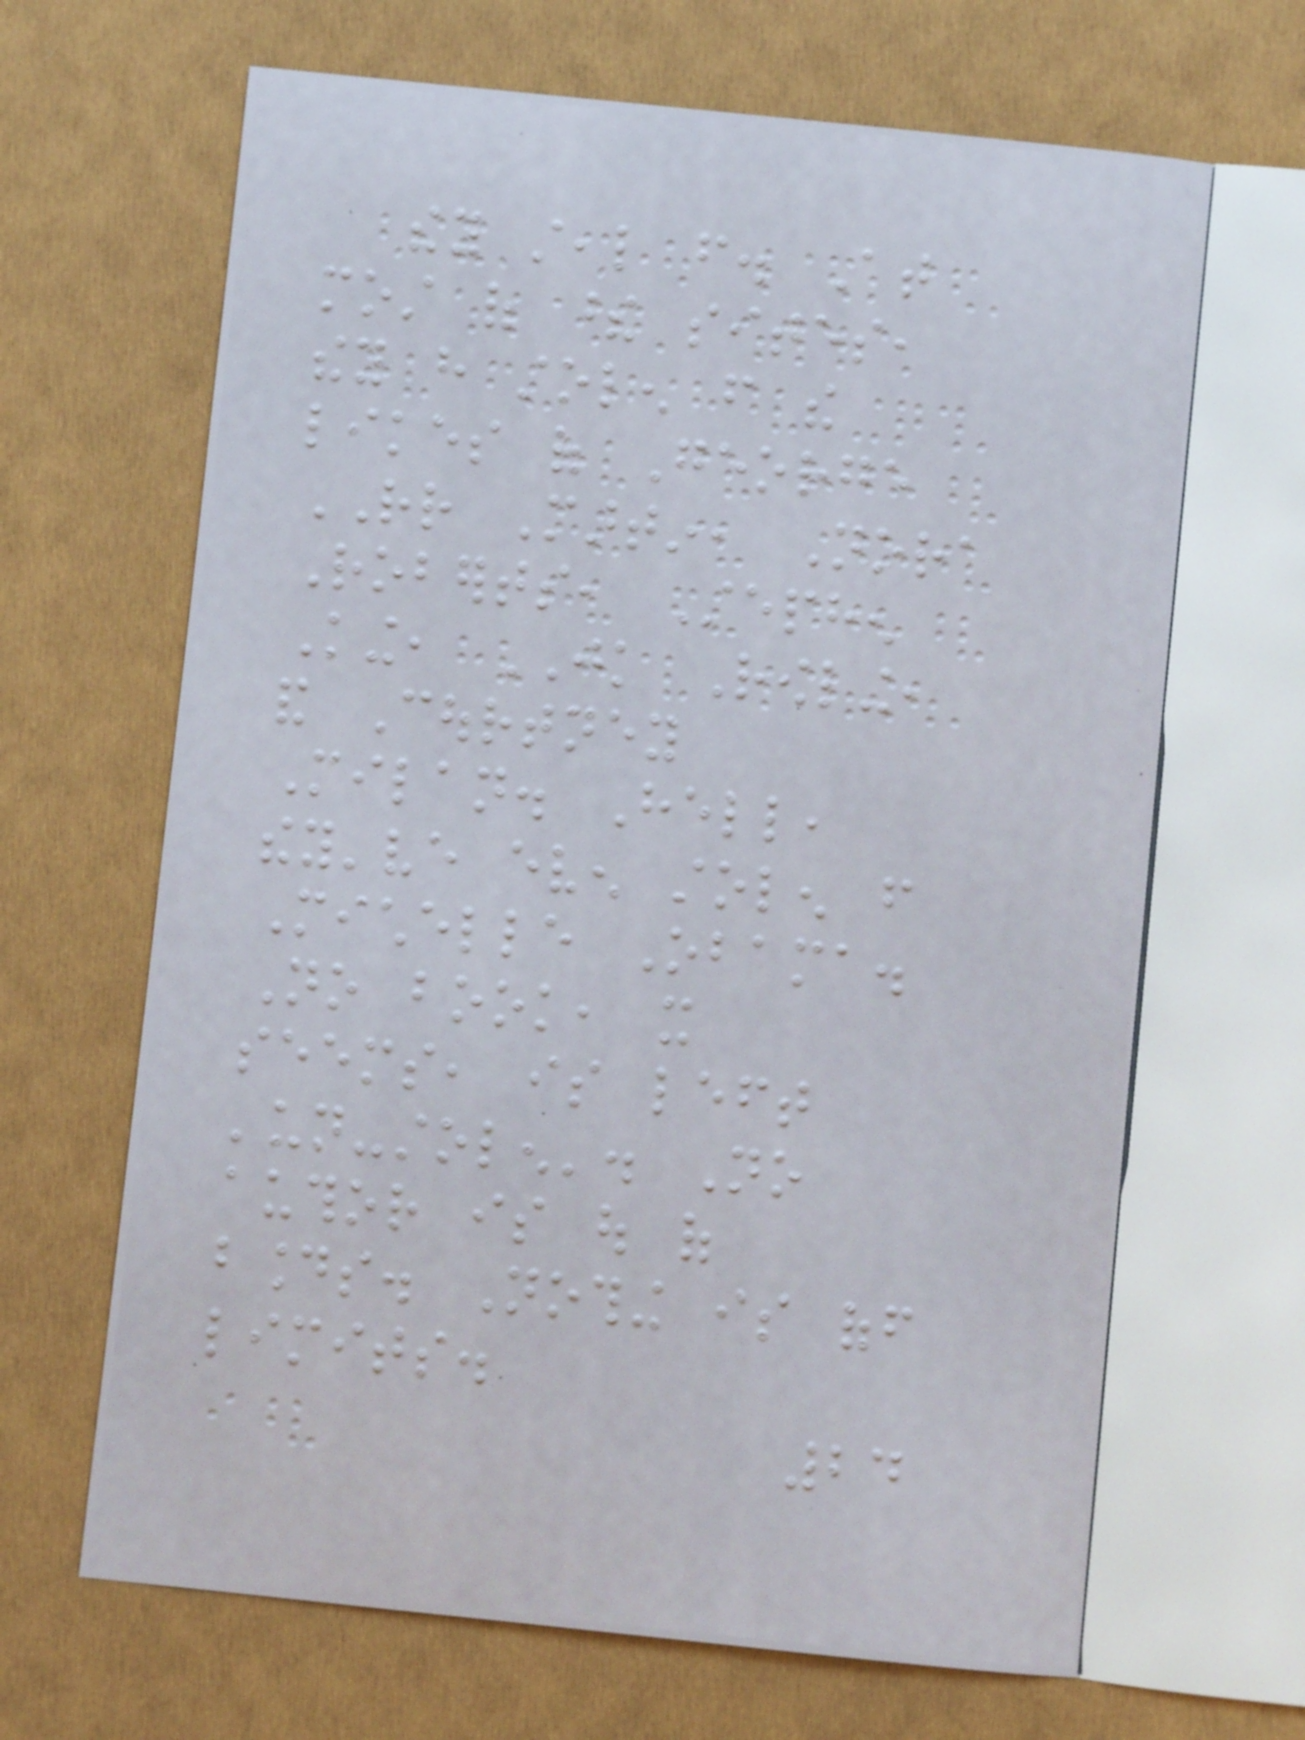they steal from. At
most of these sites,
they have stolen from the
likes of George
RR Martin, Nora
Roberts, Stephen
King, JK Rowling,
and Courtney
Milan. Hell,
they've even stolen from
Michelle Obama.
No book, it
seems, is left
'un-stolen'. No
author is out of
bounds. Nothing is off
limits.
24
